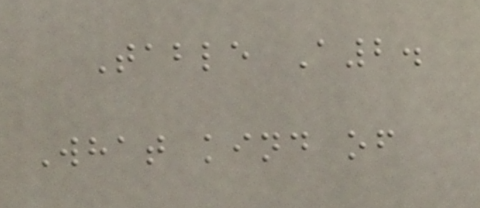Table A2.
What kind of
